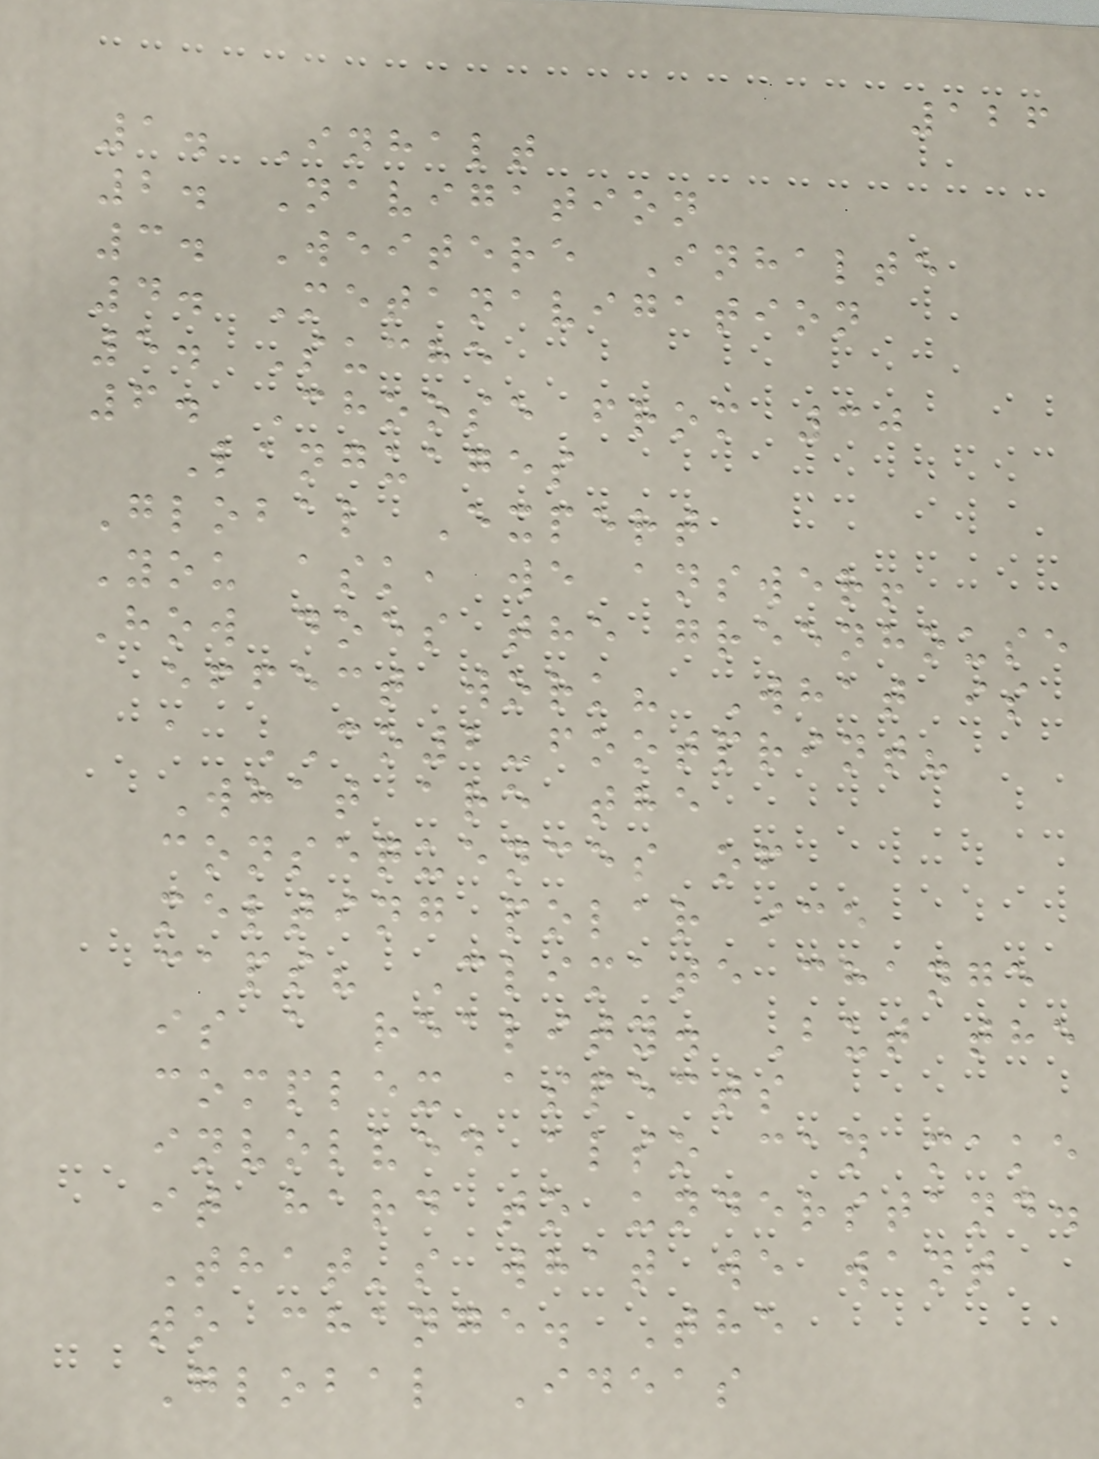126
1. Inhalt
2. Navigation
3. Weitere Inhalte
4. Metanavigation
5. Suche
6. Choose from 30
Languages
Global Expert
You ask, we answer!
How does the greenhouse
effect work? What is
a CO2-footprint?
What are the
consequences of
melting polar ice
caps? Climate change
is a reality. But the
complex aspects
involved also can make
it hard to understand.
That's what we want
to change. The
Global Ideas
